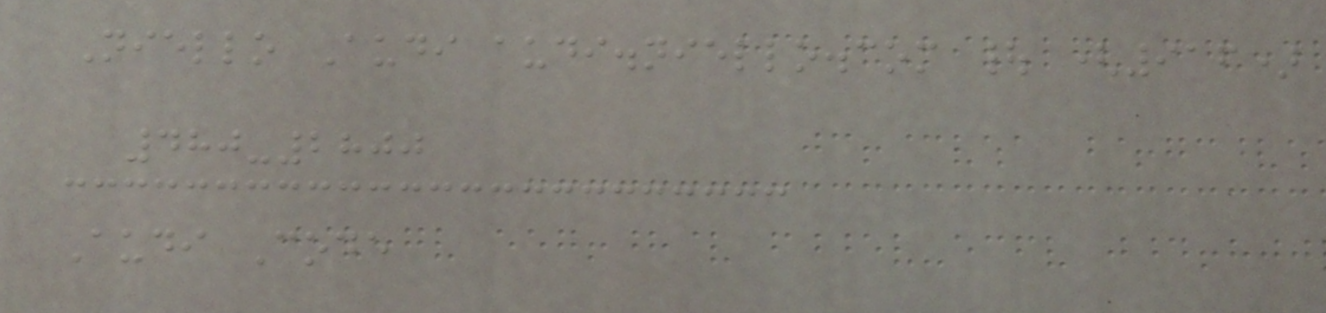Niello Audi audi.niello.com | (916)
480-2800
Audi Code
